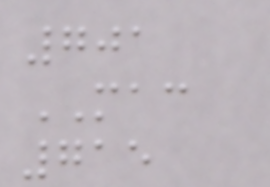701
MAC
715
